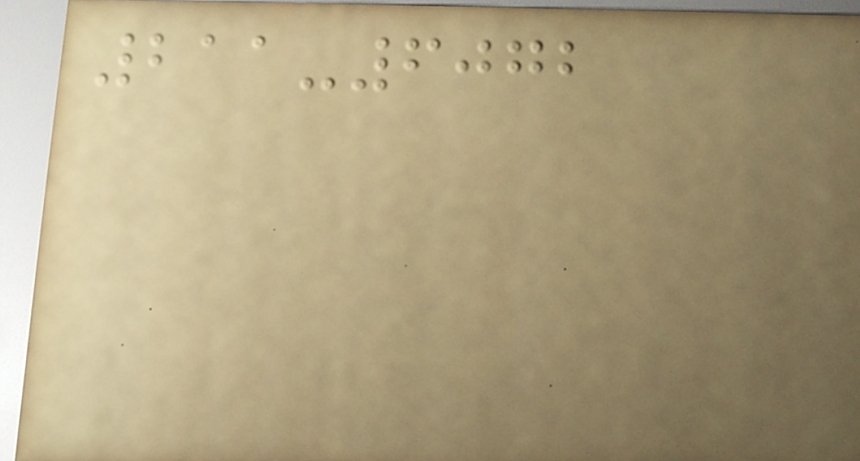211-6072
